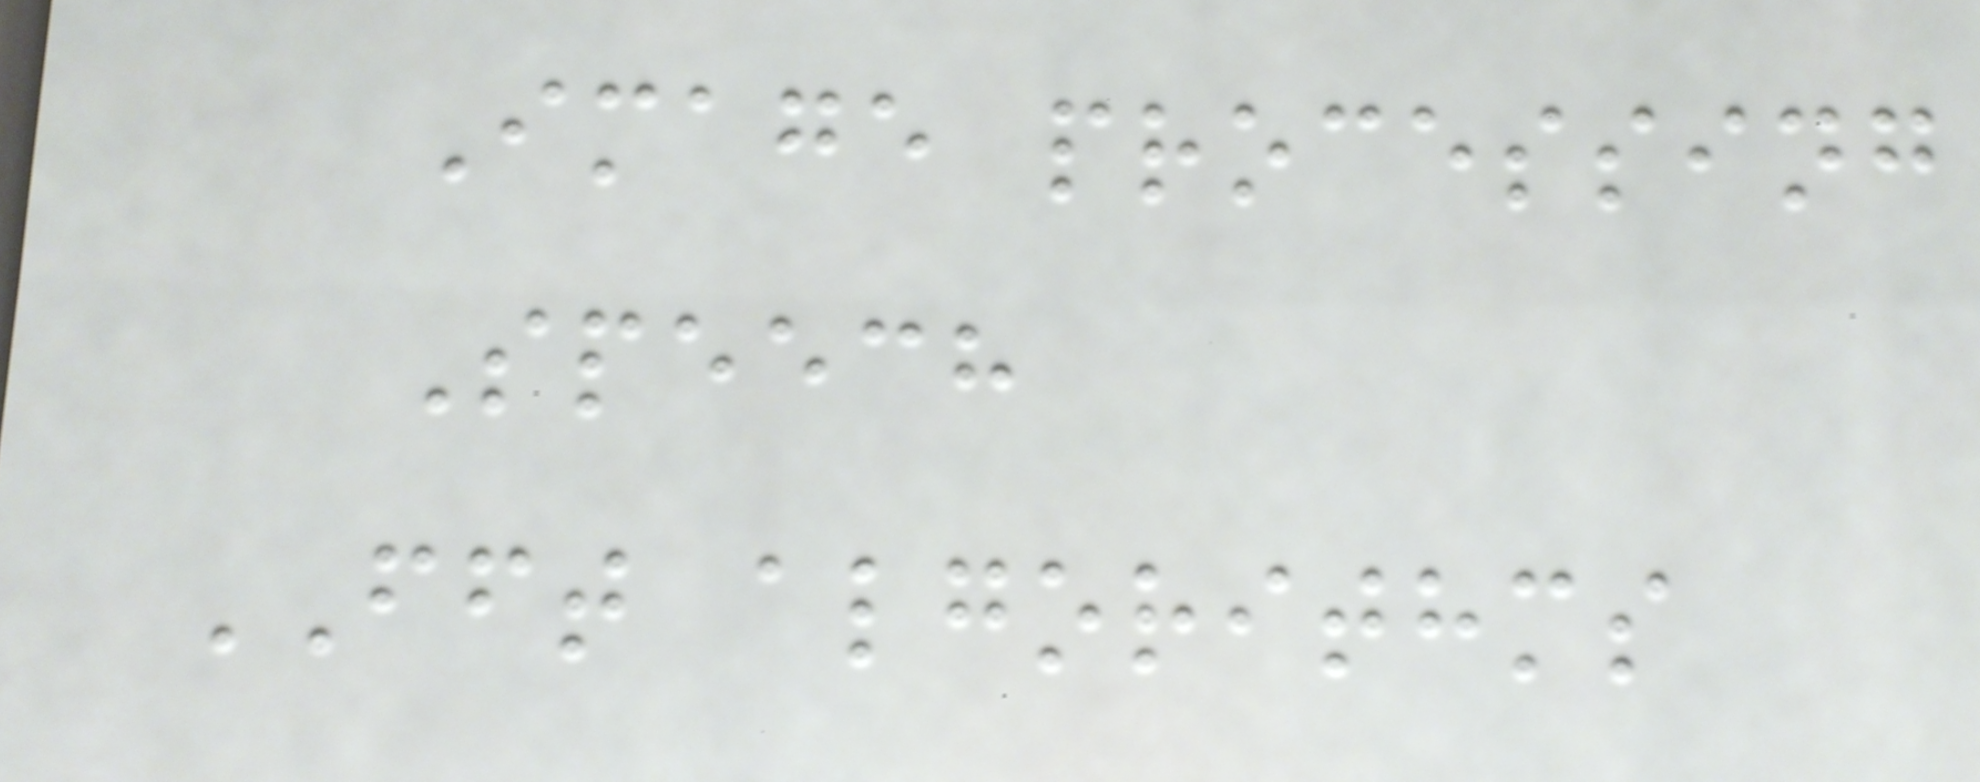Image processing
Speech
FFT algorithms
